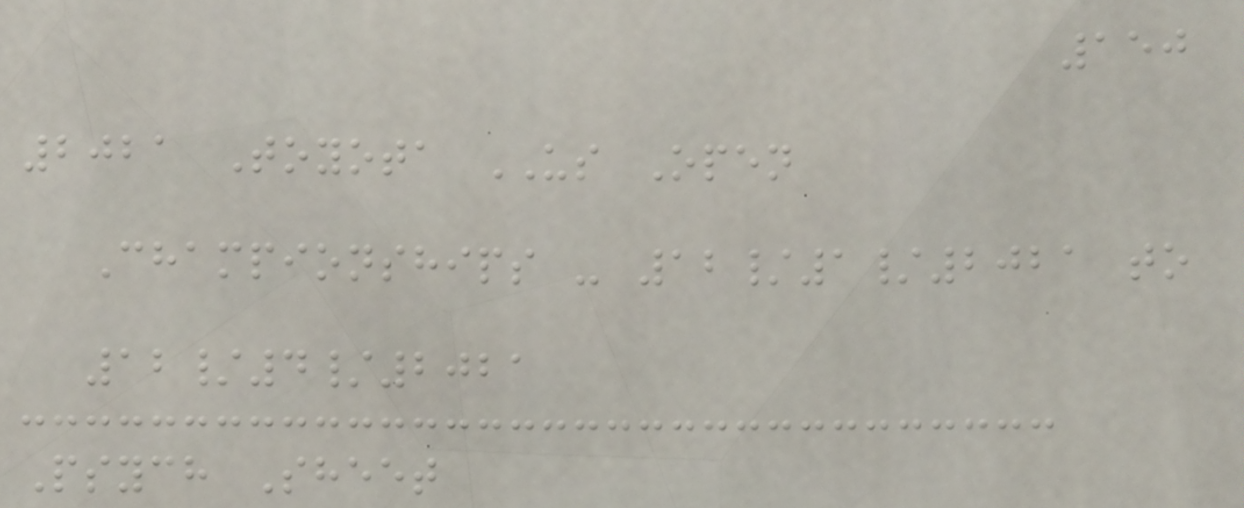150
2021 Toyota US Open
Championships - 12/1/2021 to
12/4/2021
Psych Sheet
